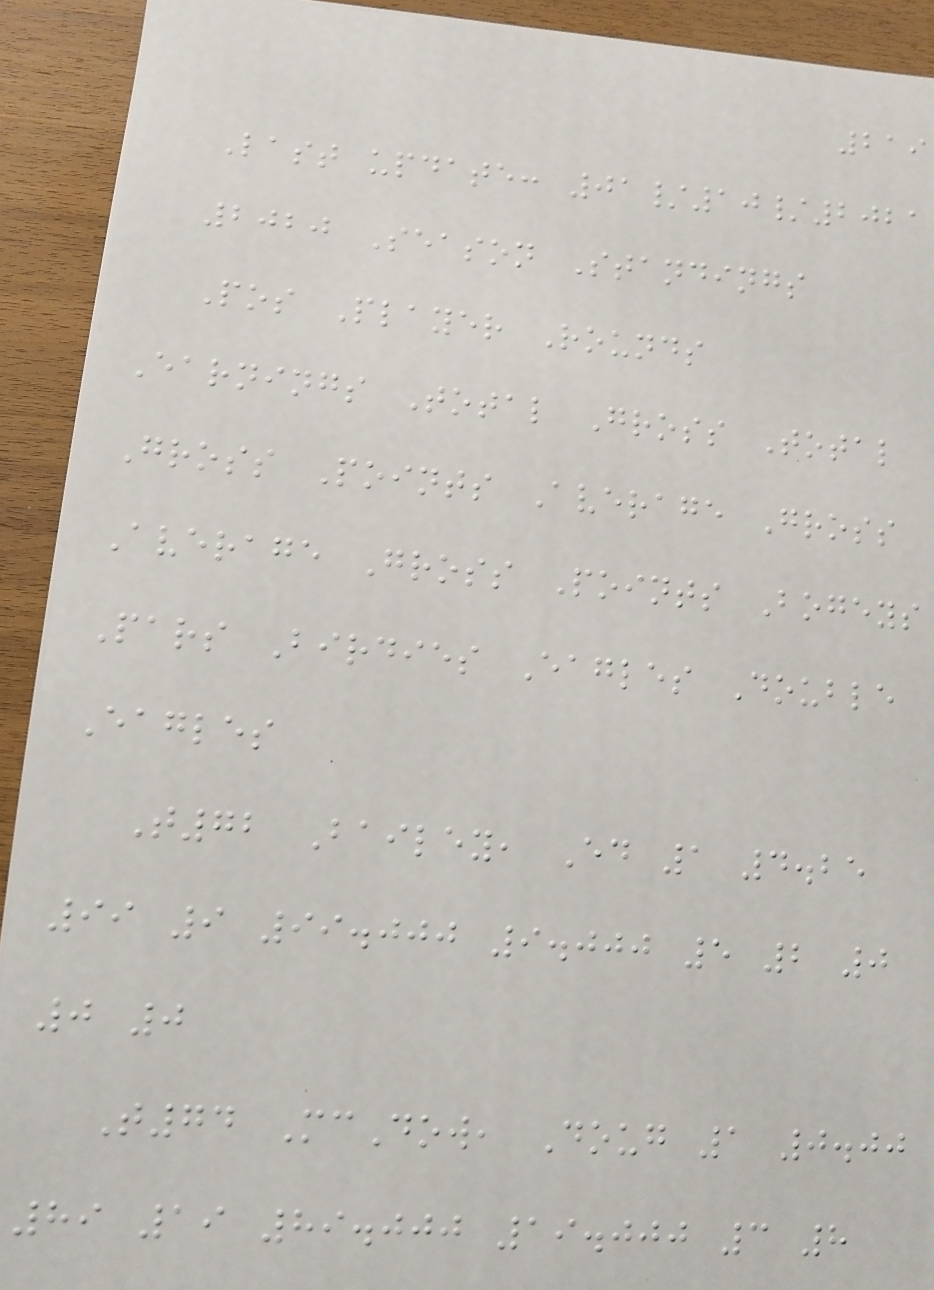219
Last update: 01/10/2021
2020 Season Standings
Pos Player Rounds
Earnings Total Gross Total
Gross Points Average Gross
Average Gross Points Bogeys
Pars Birdies Eagles Double
Eagles
T72 Bailey, Ed 1 4.25
99 9 99.000 9.000 5 2 0
0 0
T74 McDow, Doug 1 0.00
89 19 89.000 19.000 3 8
